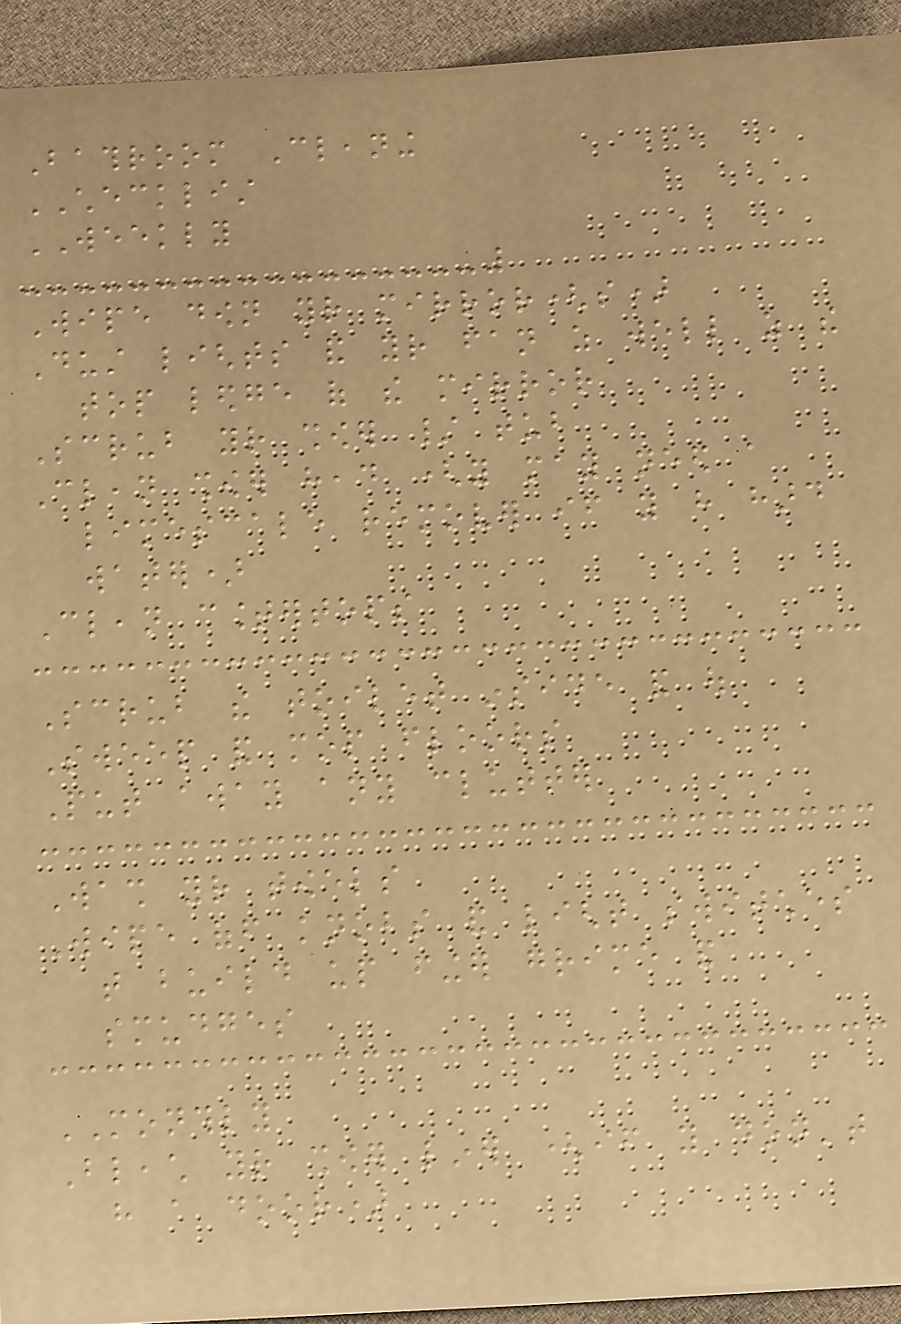Bathroom Cleaning
CHECKLIST
WEEKLY
Wipe down your mirror(s)
Dust lights and your fan as well as the
top ledge of the mirror
Scrub your shower / tub
Clean shower head (you may need a
limescale remover if you have hard
water)
Clean countertops
Scrub the toilet inside and out
Sweep and mop floors
Put away any clutter
Wash your towels
Wipe off knobs and light switches
that build up finger grime and
smudges
MONTHLY
Bleach your shower liner (if you don't
have a door)
